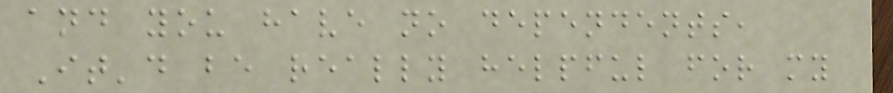and you have no dependents,
It'd be really helpful for my
